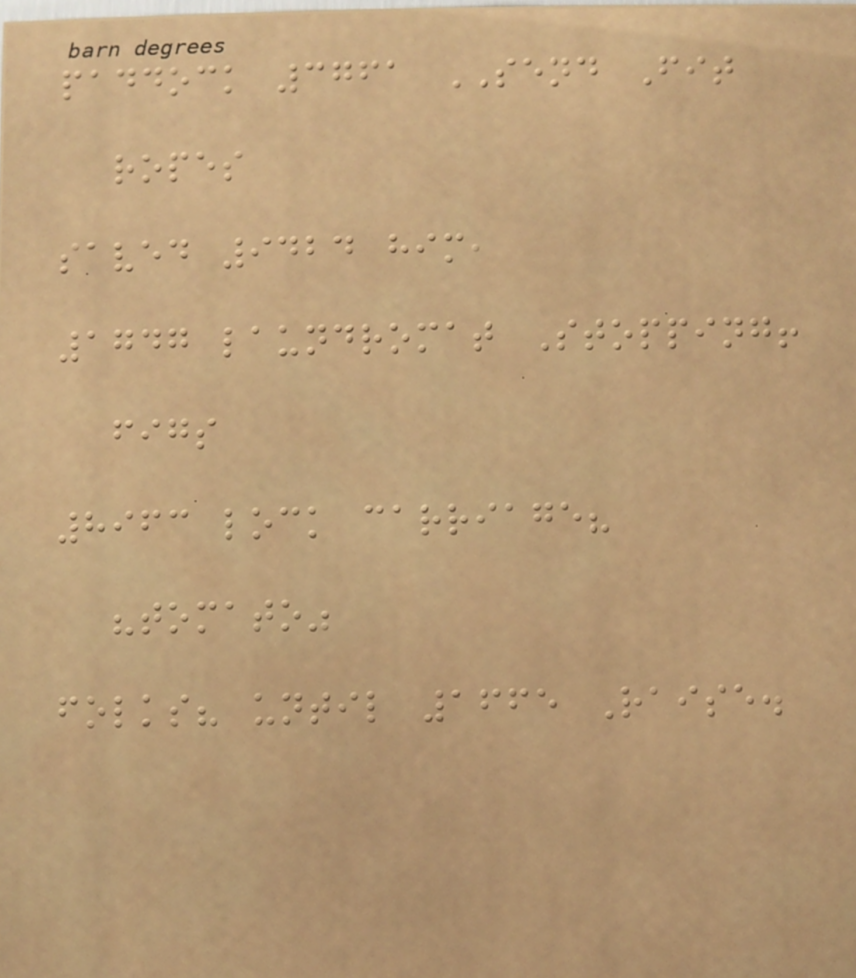paddock 3761 SEND Fit
ropes
saved 9424 him,
1747 laundromat Stopping!
figs
8963 lock carriage?
"tomato"
folks? until 1665 Raise.
